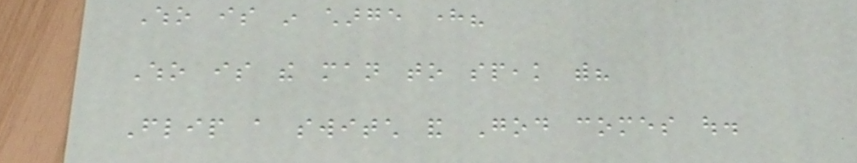Who is in charge here?
Who is the man to speak with?
Flip a switch and God comes out.
